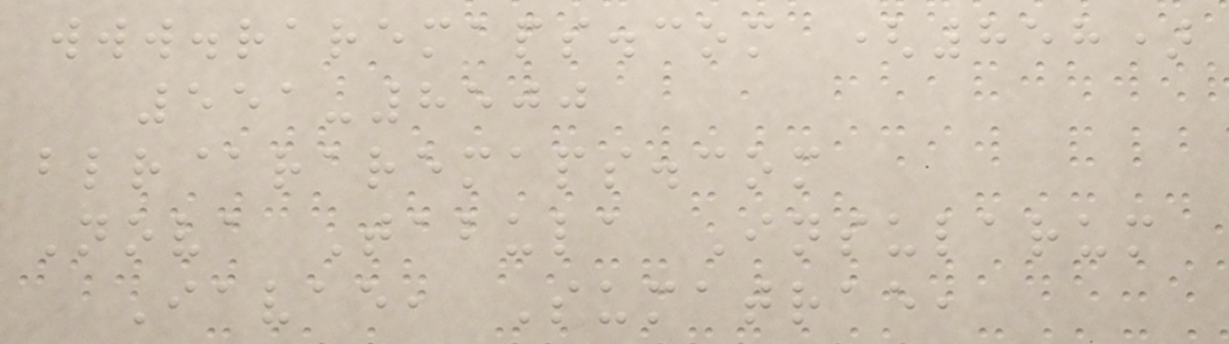www.raremaps.com (858)
551-8500
blr@raremaps.com
Nova Tabula Insularum
Iavae, Sumatrae,
